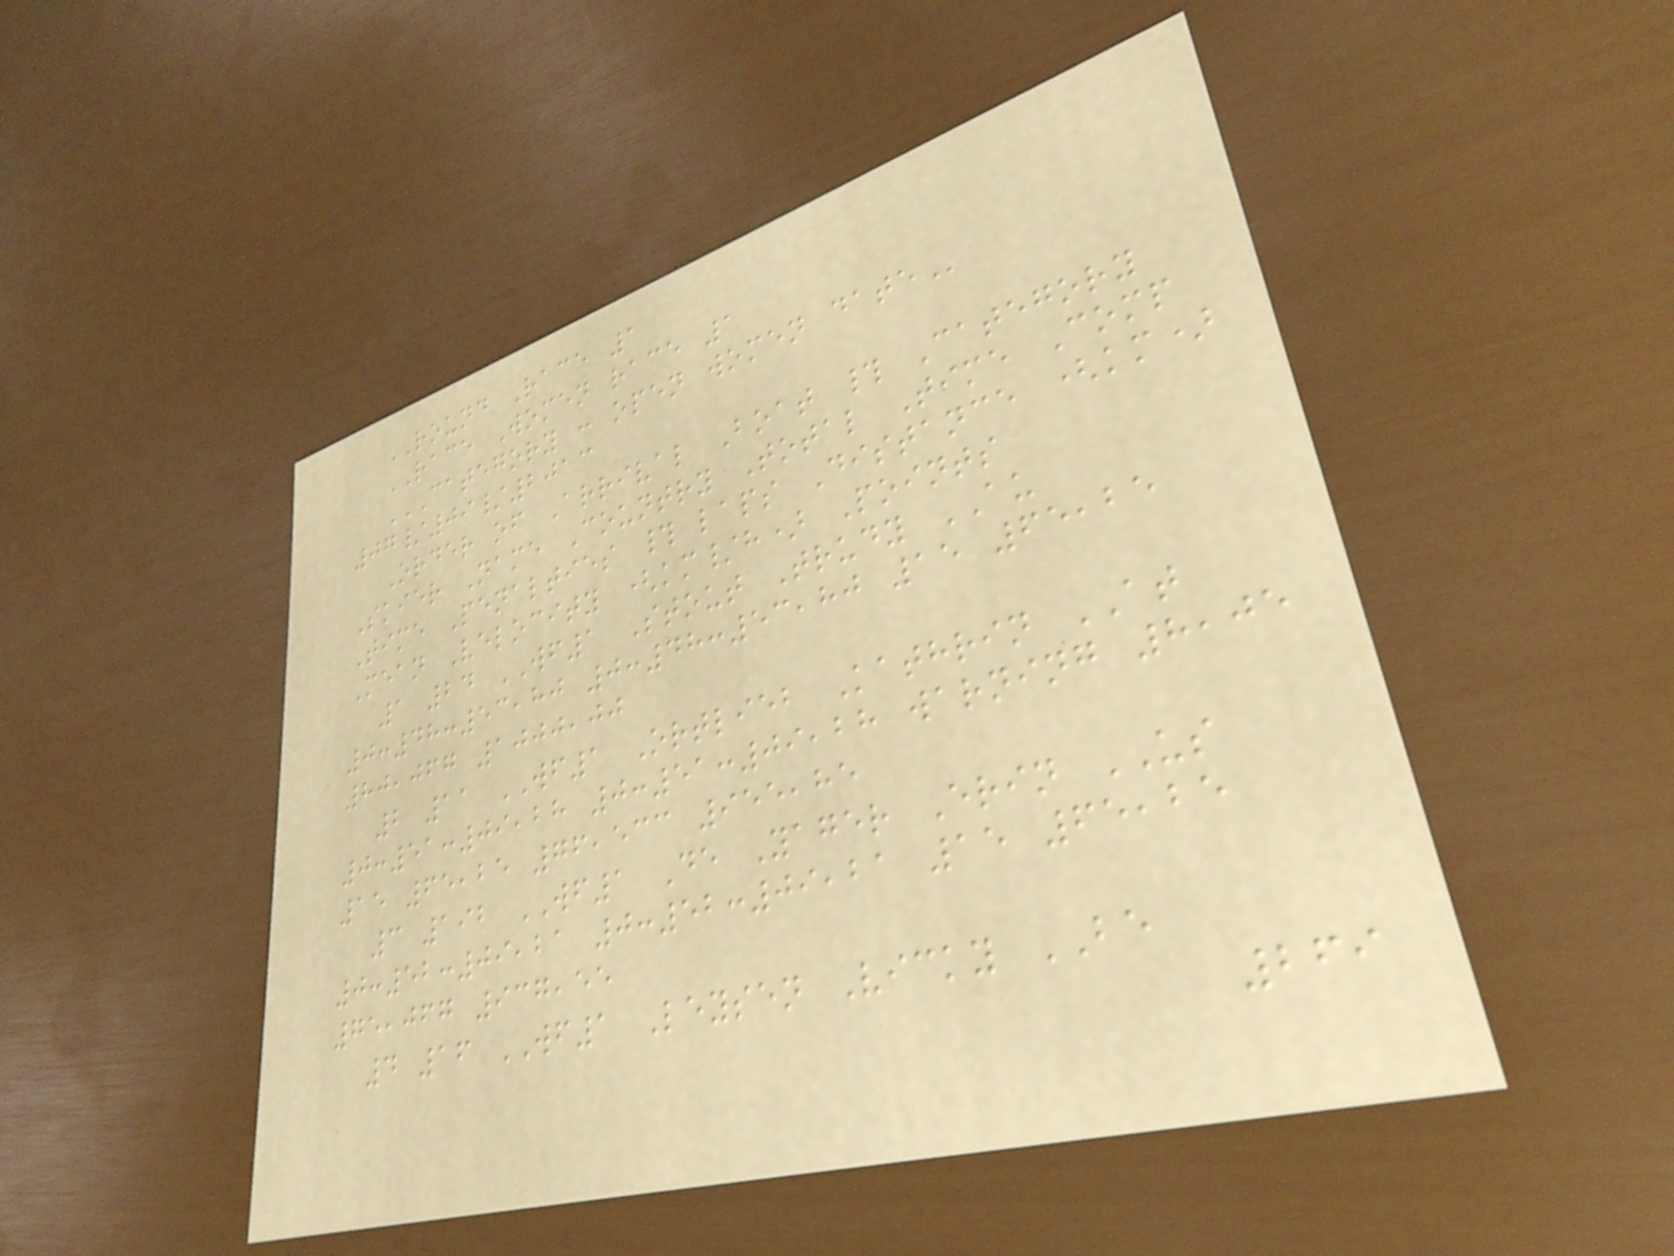ROUND Race 1
RACE Women race 1
CATEGORY : OPEN WOMEN DATE
07/09/2013
Order of Arrival Boat # Category
Skier Name Country Total Time Comp
Time Penalties # laps Distance (km)
Mean Velocity (km/h) Points
1 24 WF1 Stout Trudy AU
0:48:53,80 0:48:53,80 15 65,25
80,067 1000,00
2 11 WF1 Ortlieb Kathrin AT
0:51:09,28 0:51:09,28 warning 8,05
15 65,25 76,533 955,85
3 192 WF1 De Yager Erin US
0:52:09,21 0:52:09,21 15 65,25
75,067 937,55
4 16 WF1 Leysen Vicky BE
269
